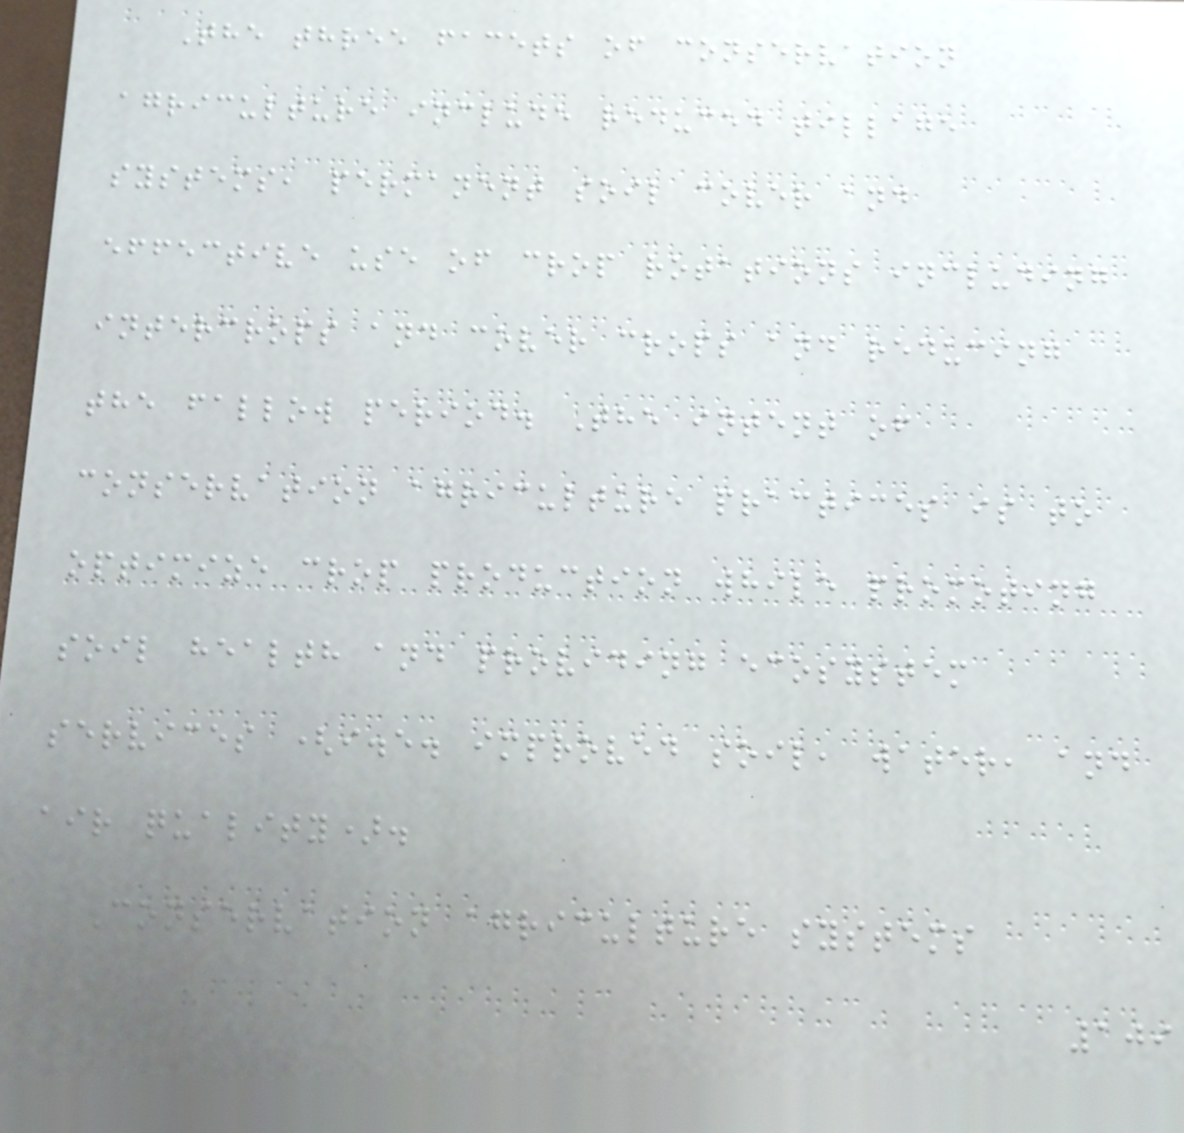The three facets of conservation
agriculture include reduced tillage
systems, permanent soil cover and
effective use of crop rotations including
intercrops and cover crops and reducing
the fallow period. The intent of
conservation agriculture practices is to
optimize crop production while promoting
soil health and providing ecosystem
services (i.e. improved soil, water, and
air quality).
Conservation agriculture systems
109
